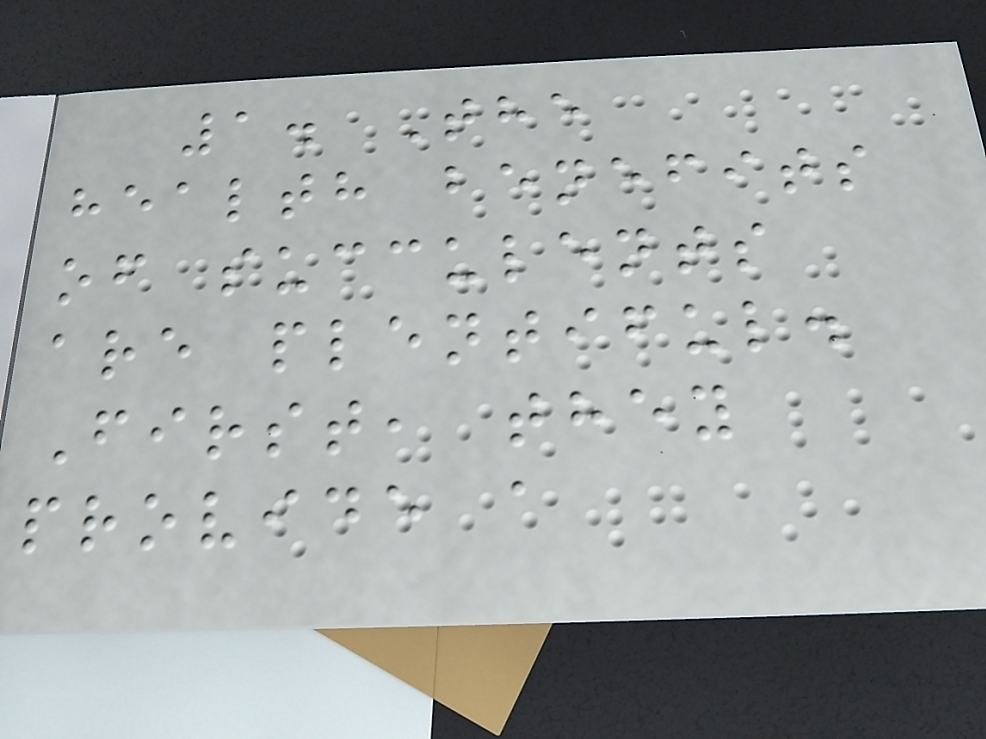1. The
health benefits
of succulents
are plentiful.
First, they
provide a
